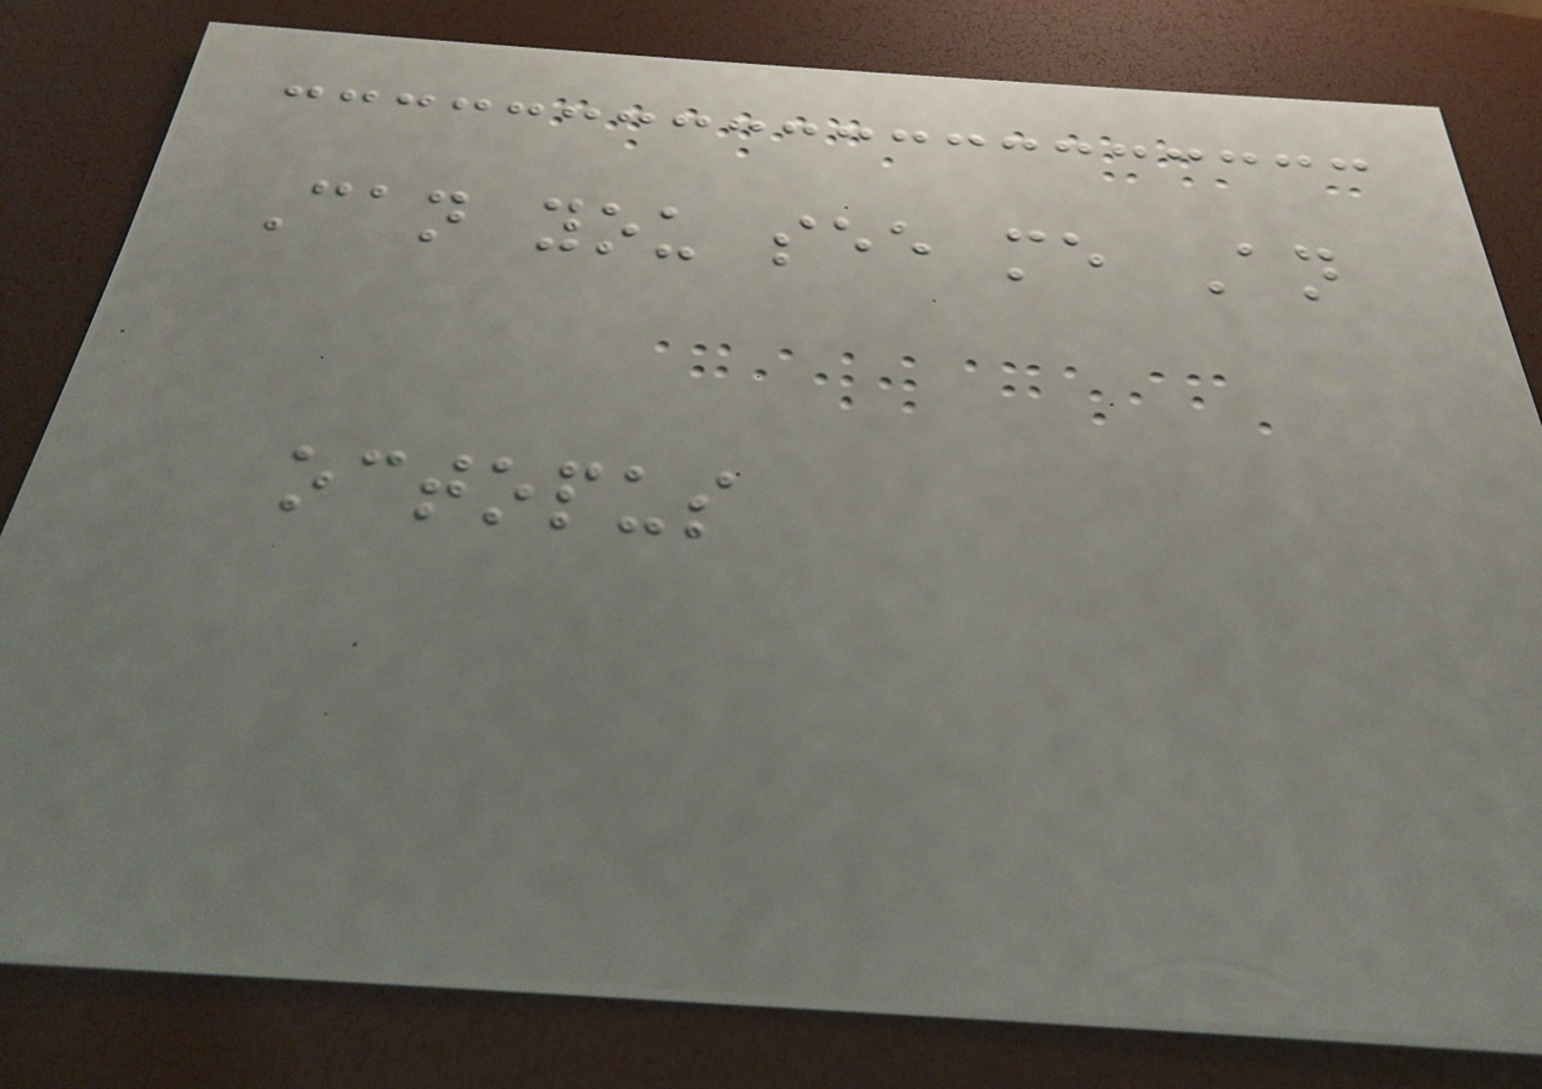Can you see me An
octopus
